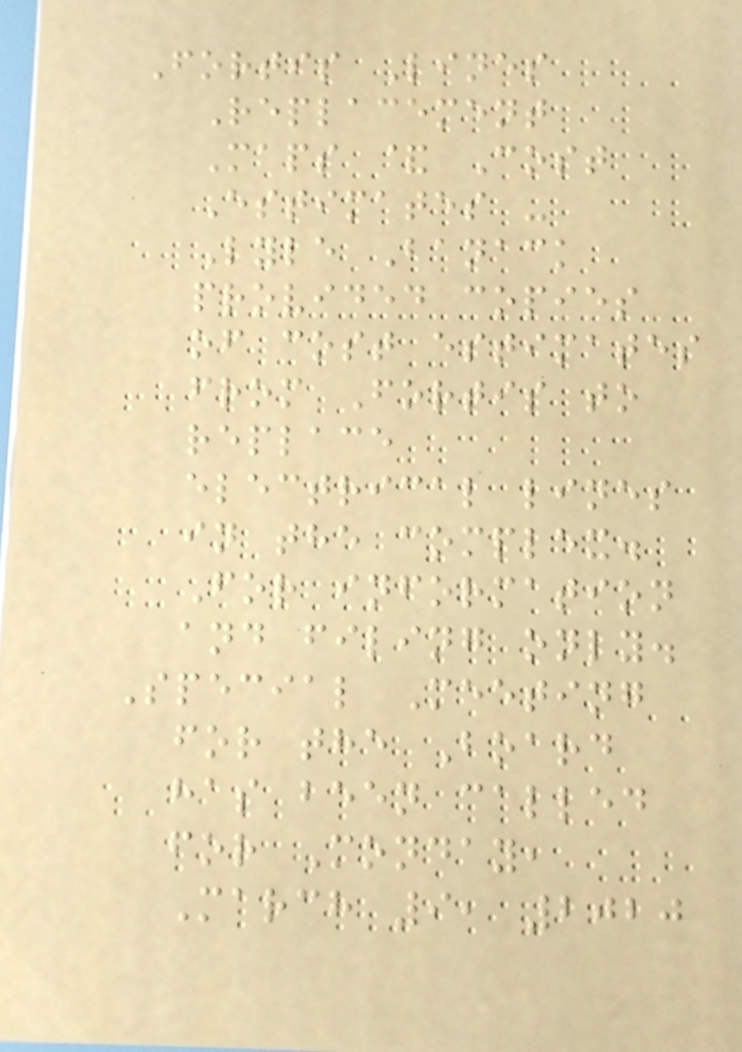Fortis Lines
Replacement
Maps & Cost
Estimates -
Lyle Banack
provided copies
of cost estimates
from Fortis to
replace
electrical lines
in the complex.
For information
and filing only.
Special Meeting
for the Board
has been called
for Monday,
March 9, 2020
